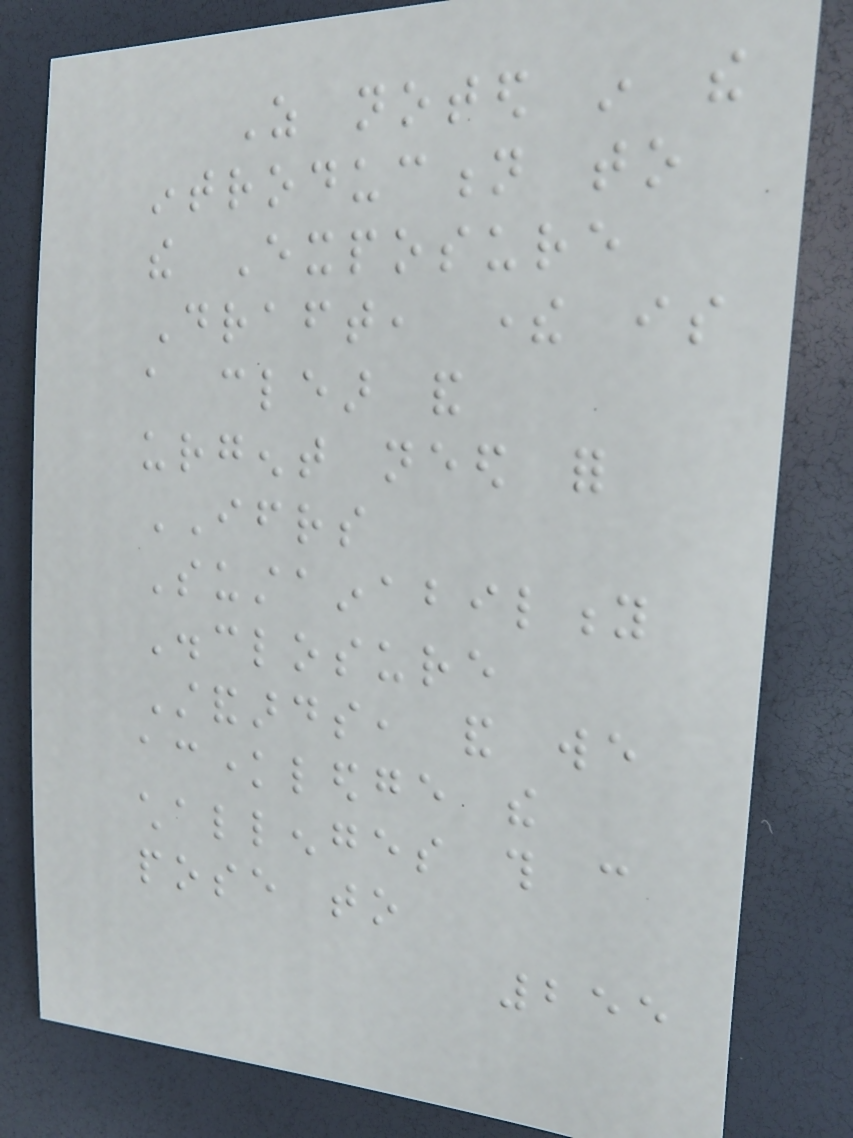As noted in the
introduction to
the Exposure
Draft, there is
a clear and
urgent need for
IFRS
Sustainability
Disclosure
Standards, and we
acknowledge the
challenges this can
pose to
255
